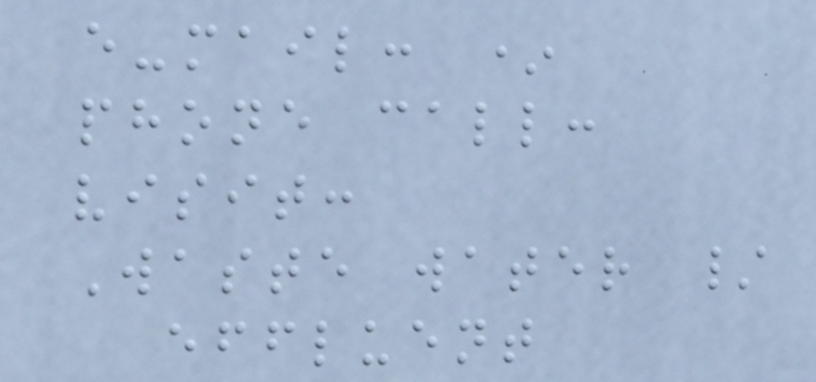e-mail: *
phone call:
visit:
Waste water /
effluent
